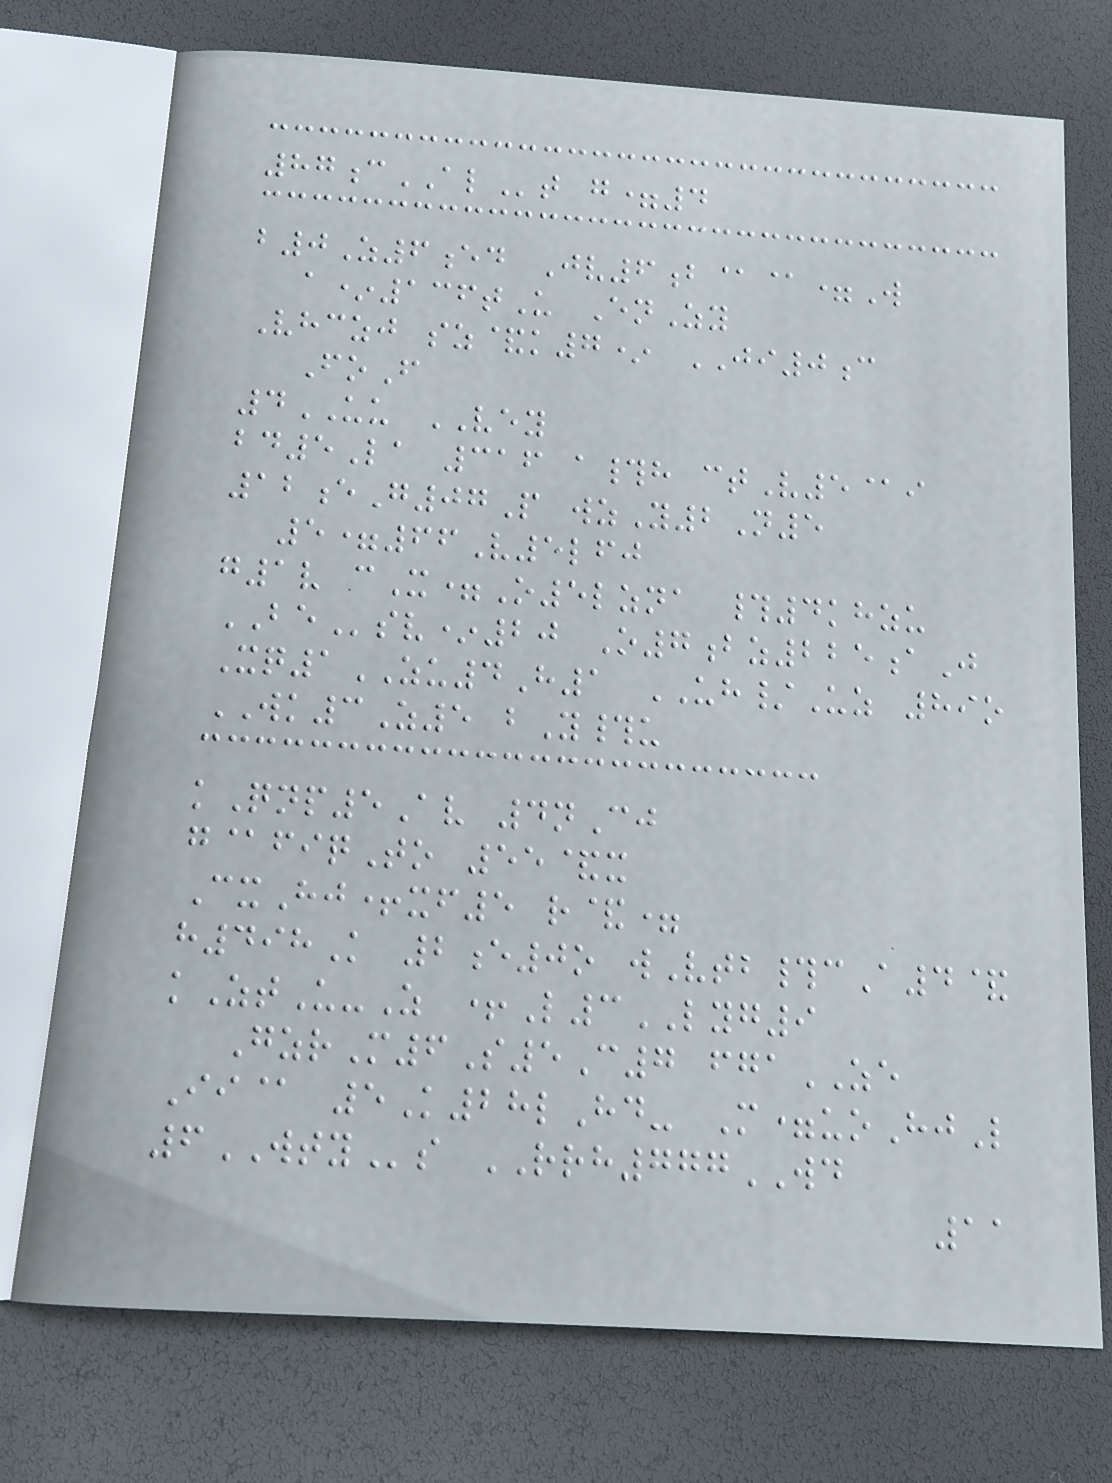87cALt g=4
b0Z6ed Jv6b@@=W
a*136tU EnZy
Vhczj sz&k7* JI0c
FoF
4UU VEY
bd5La 316 a#h ctV5@i
12eG07P wzY2N5
5=66V5lfj
g1v cX=O5lzna #4khzu
BEsv*20 O7bz225aJ
Xq1ZU4H1 UH/Uz 89o
WK3Z5 bY#u
kQnp5Av 4nCj
g@fiqTo 55&x
CxHj+xf5 r&=
h498K 2e0o wVtb#cA4&
kZtU-Z +L3LYG9
GzrM6S5C7 fgaZE
Ii@ 5K28lHd- M=uoHjL
6WTYs RRH777WD
11
